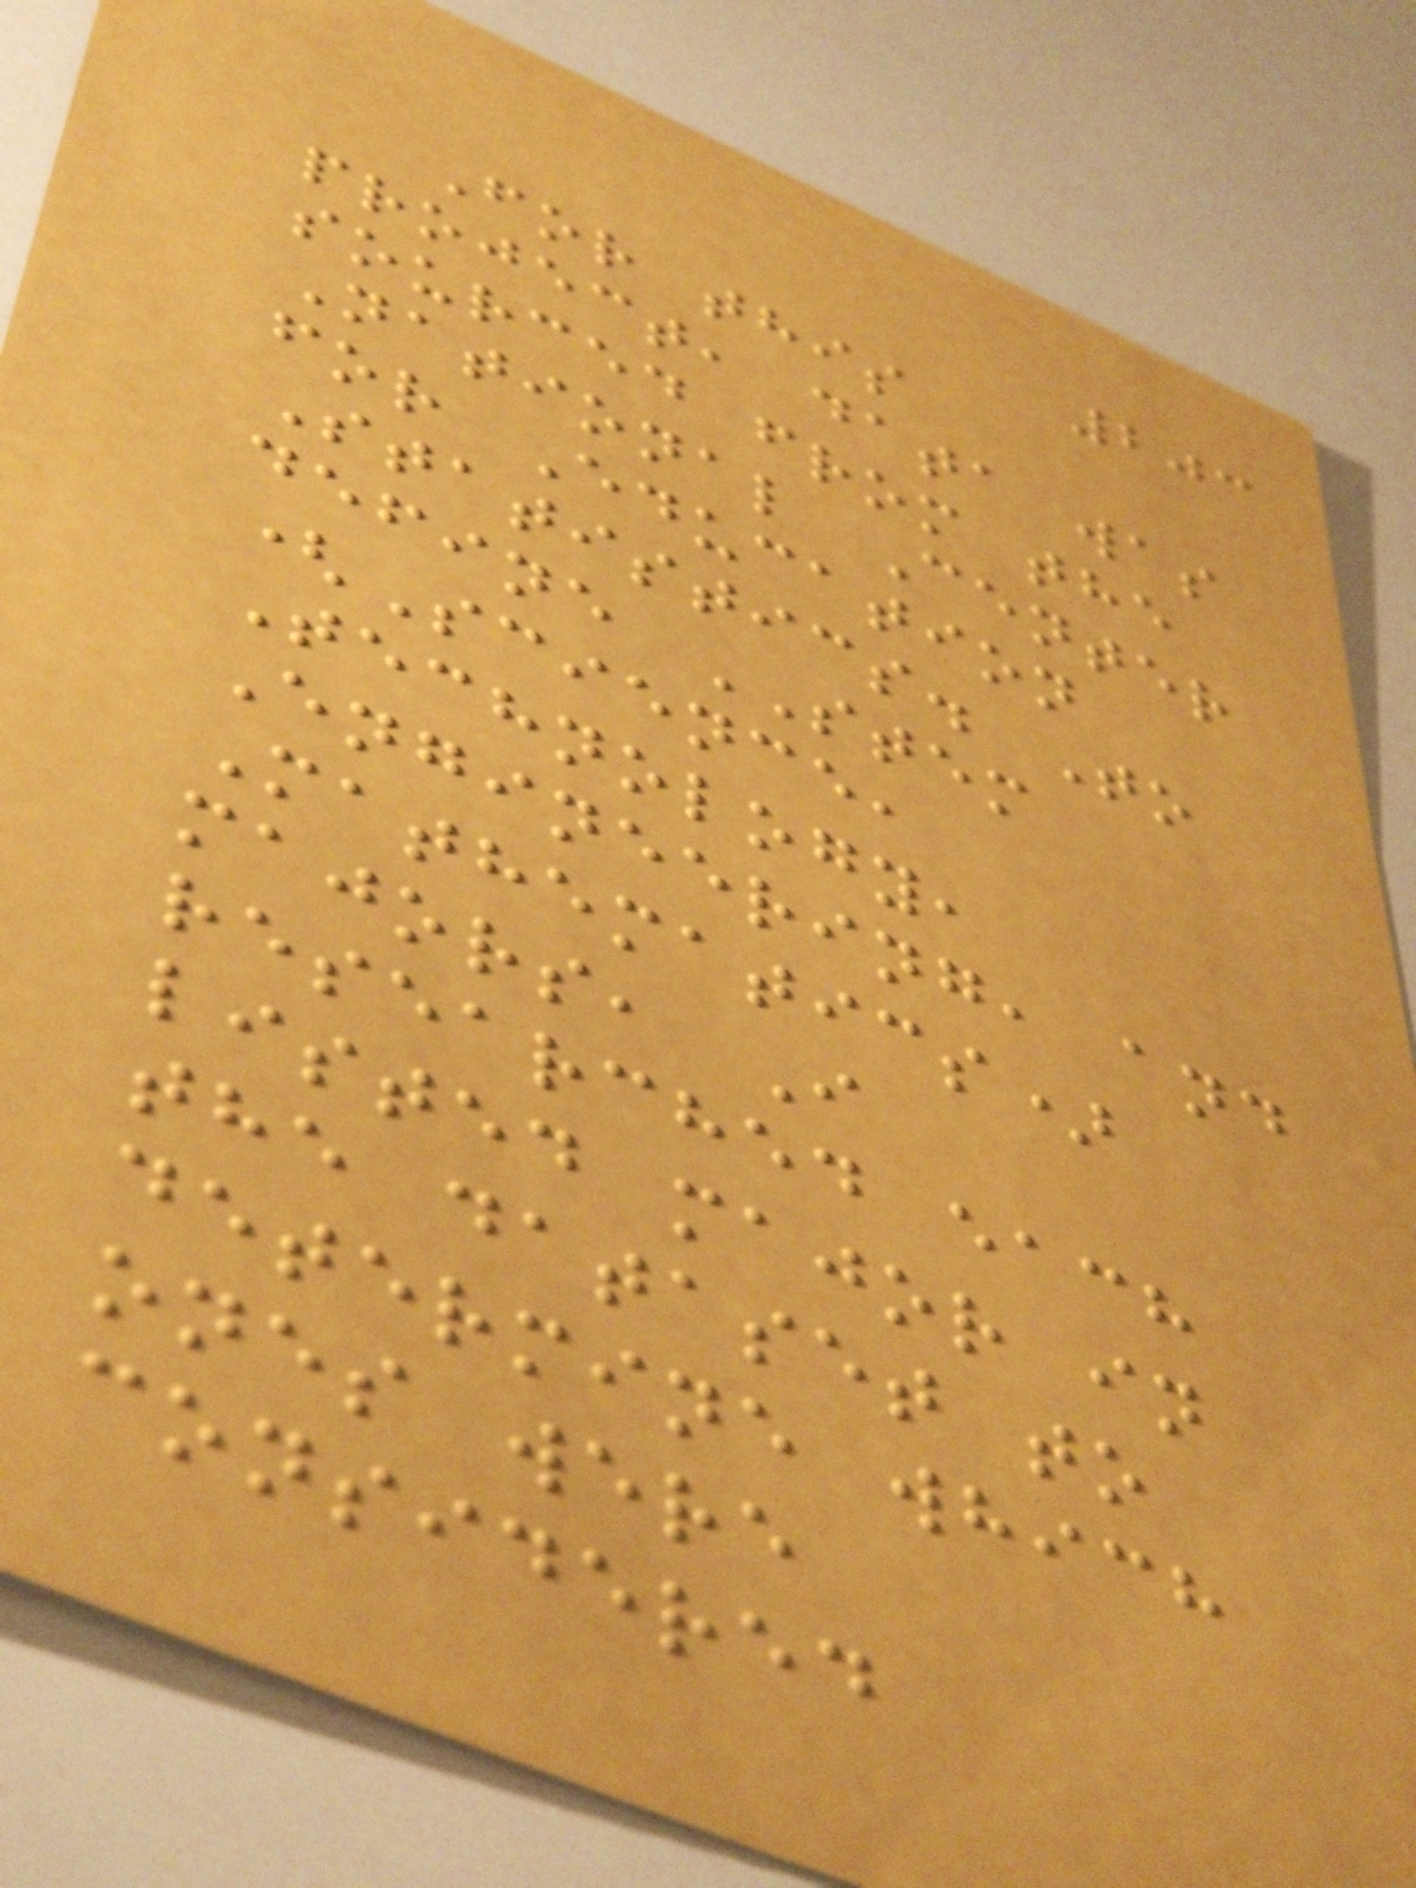203
For this
project, data was
sourced from the
National Center
for Education
Statistics. To
define STEM
(Science,
Technology,
Engineering, and
Mathematics)
majors, I
researched each
listed major in
the dataset to
determine which
ones were
considered
